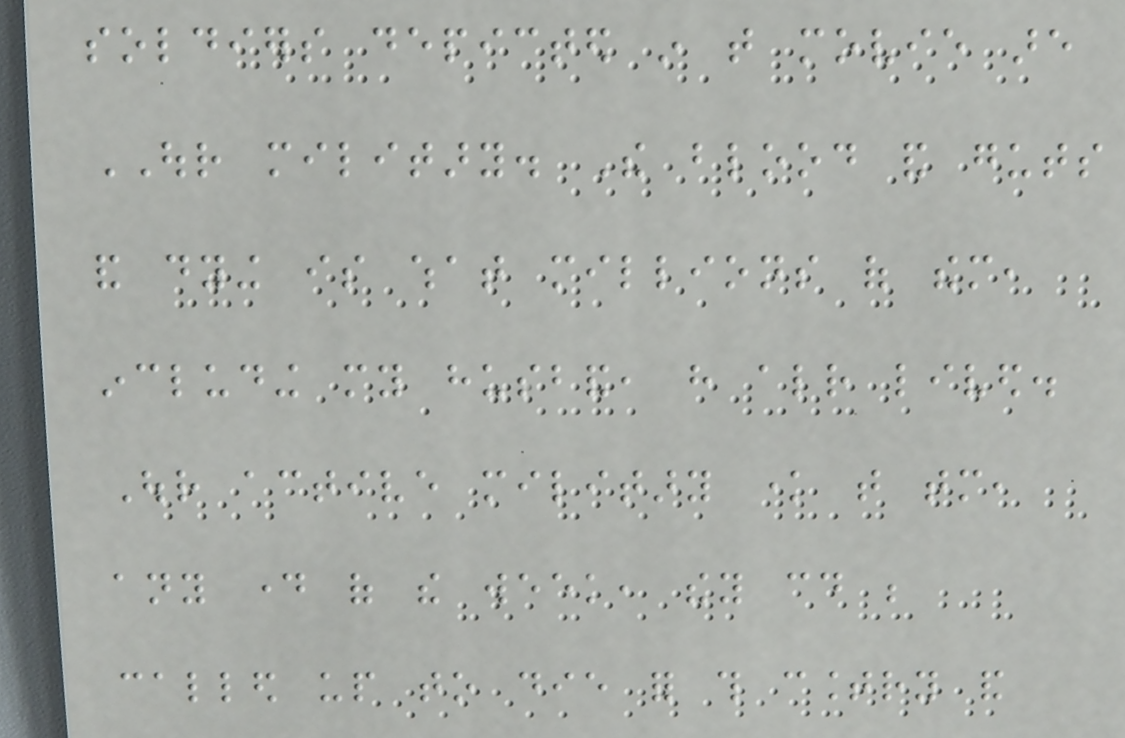soldiers depicted in that movie are
OUR military. The blood and guts
and dying is what millions of them,
including my husband, have already lived.
Our active military know that tomorrow,
any day of the week, they could be
called up to die for this country and
